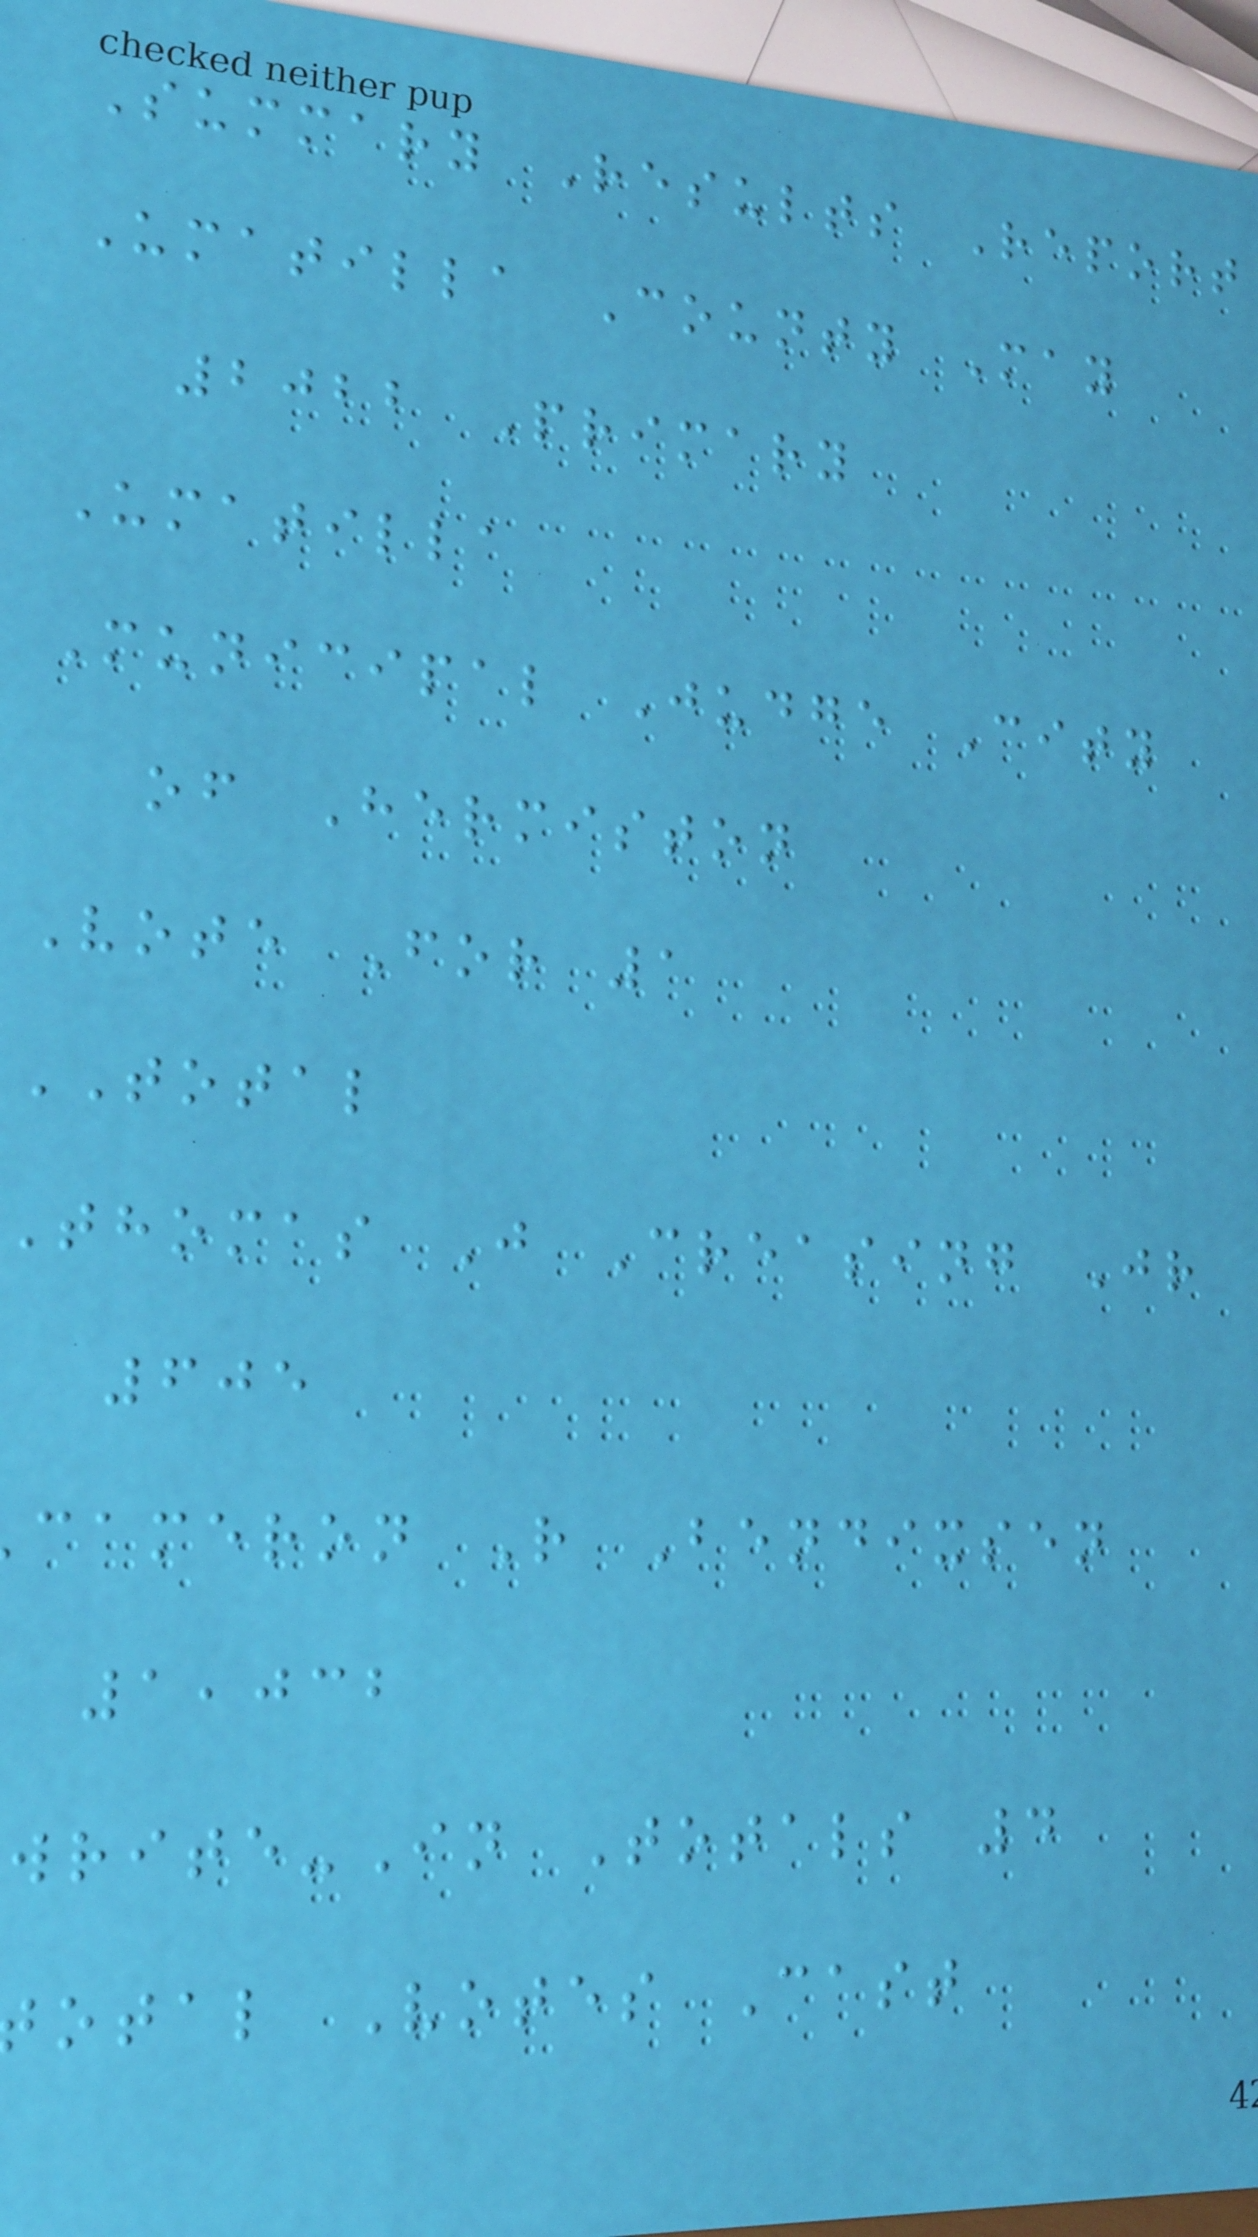Summary Results Report
Umatilla County May
2022 Primary
Umatilla
Municipal Judge City
of Hermiston
Vote For 1
TOTAL
thomas J Creasing Jr
605
cameron R Bendixsen
1,032
rite-In Totals 4
otal Votes Cast
